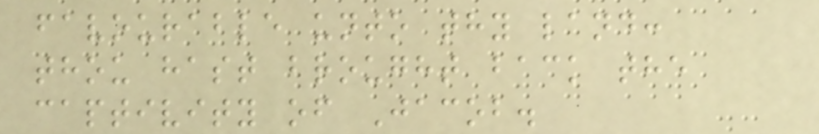favourable unto thy land:
thou hast brought back the
captivity of Jacob.
